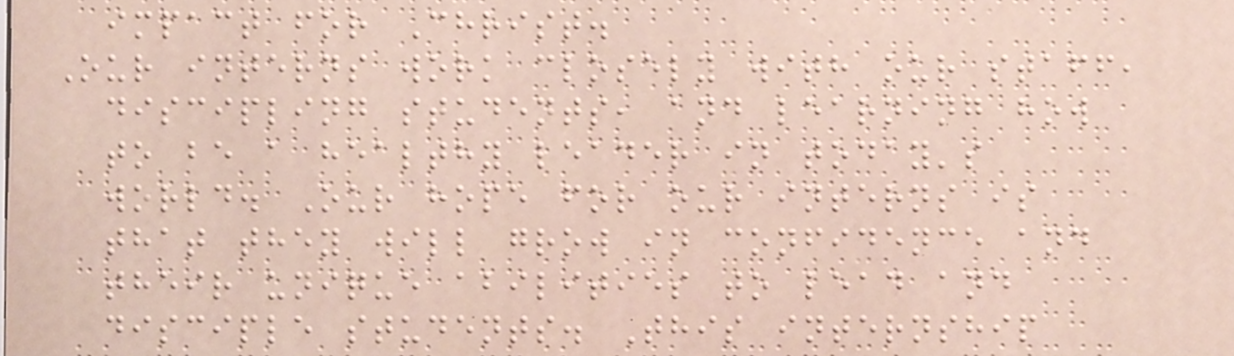impact for Christ.
Our interns work closely with our staff,
discipling students, and learning how
to be a healthy leader in today's
world. Our hope for our interns is
that they will grow in confidence and
their unique abilities to lead and
disciple students. This internship
